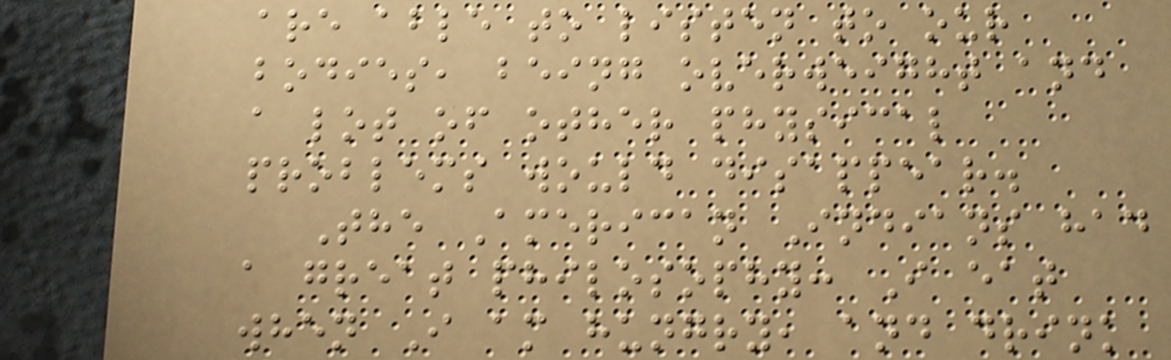are able to listen to our
bodies, being overweight and
a lot of other physical
problems would disappear.
The American Indians had
a great philosophy: I eat
when I am hungry, and drink
